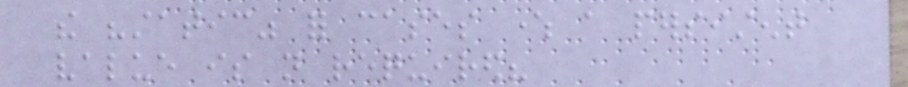the "static" for cases where a persistent
value is not required?
